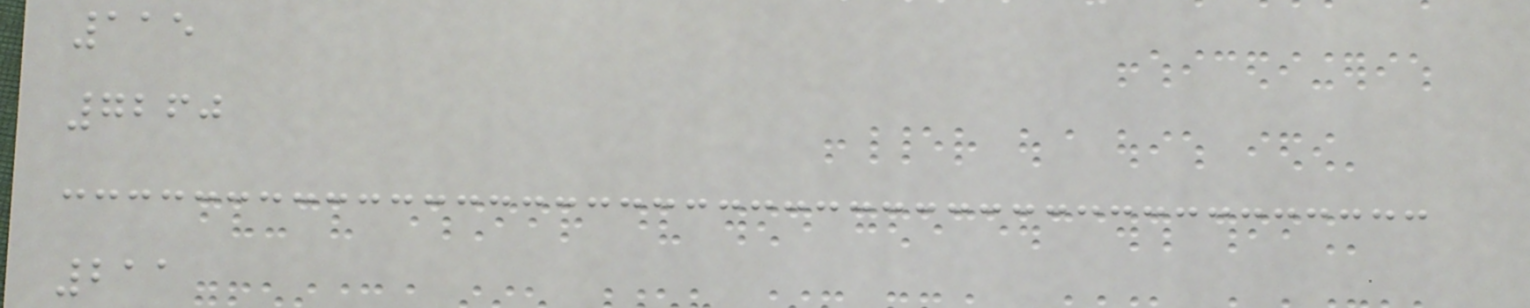115
7260
211
